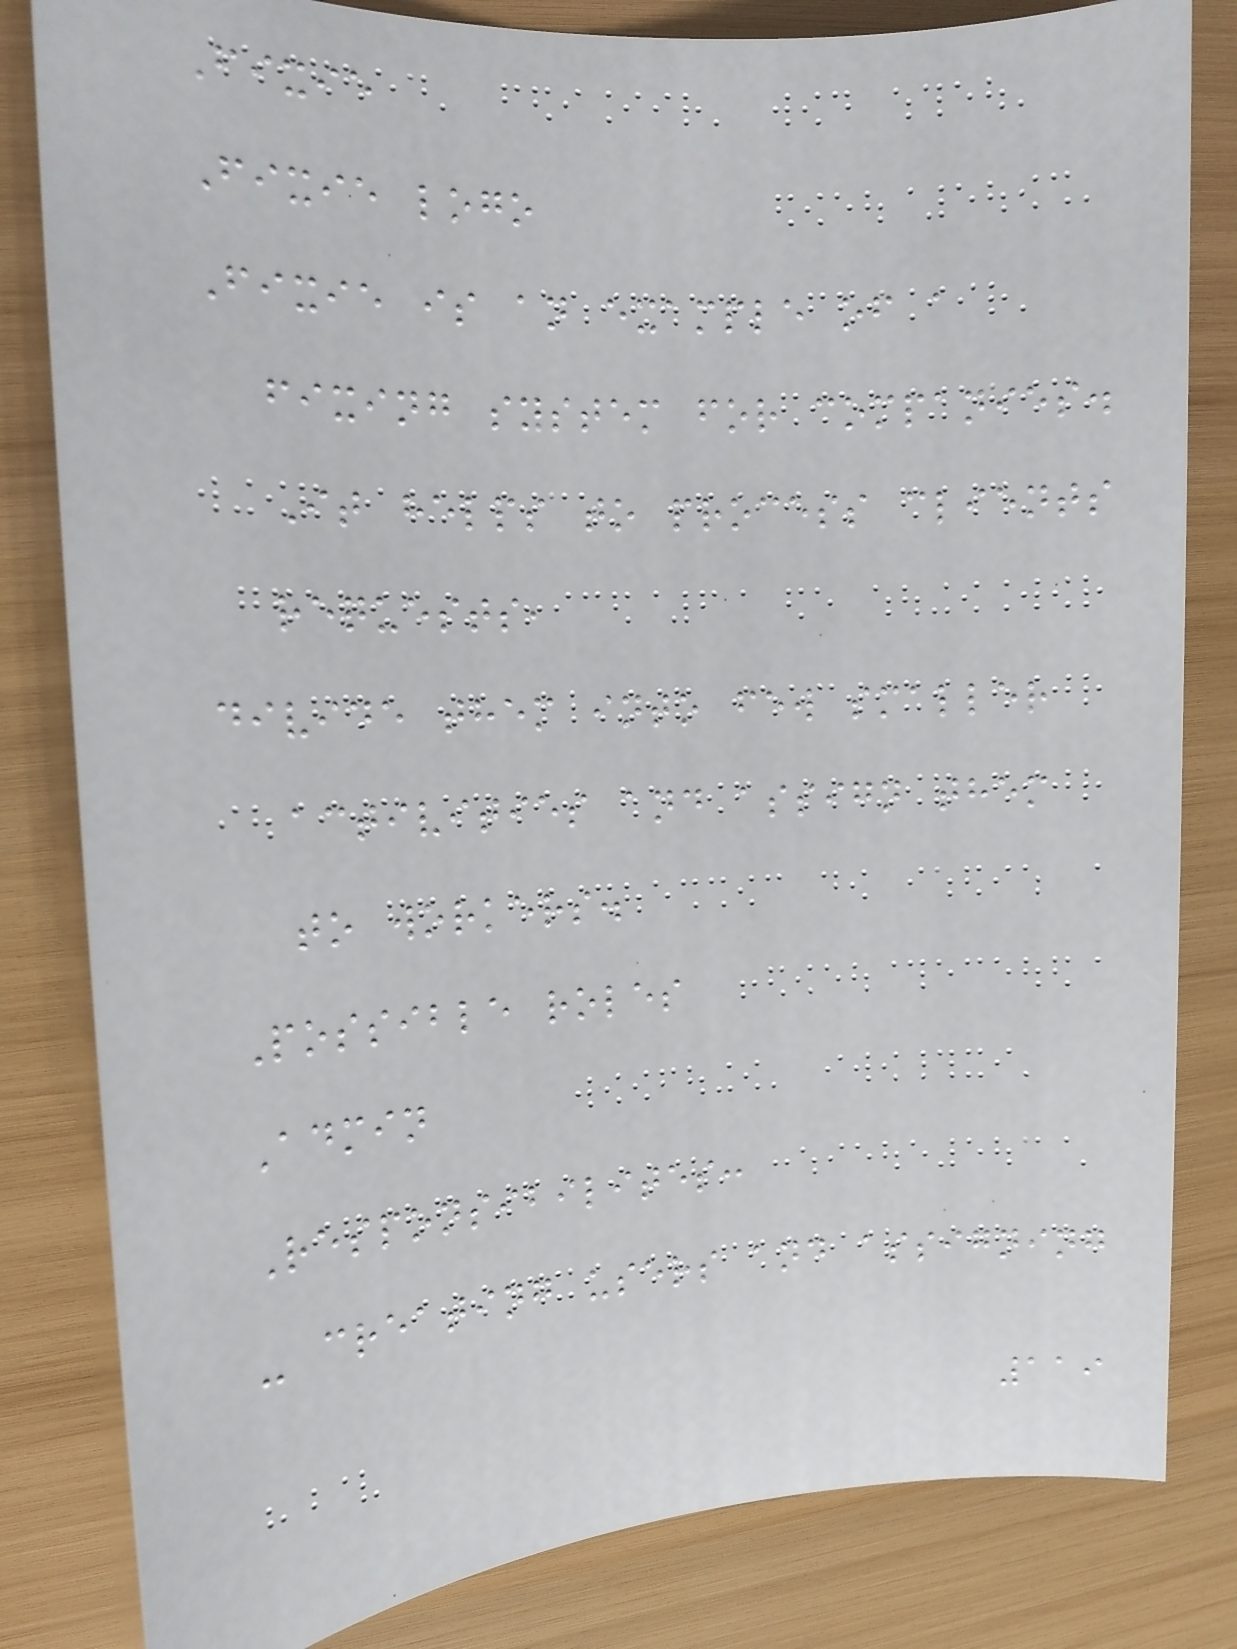Fixie
Fixie logo
Fixie is an example of a
fixing system for companies.
It helps to process clients
requests,
divide them into few smaller
activities and assign them
to workers.
Possible roles
Admin
Responsibilites:
- creating users and assigning
119
